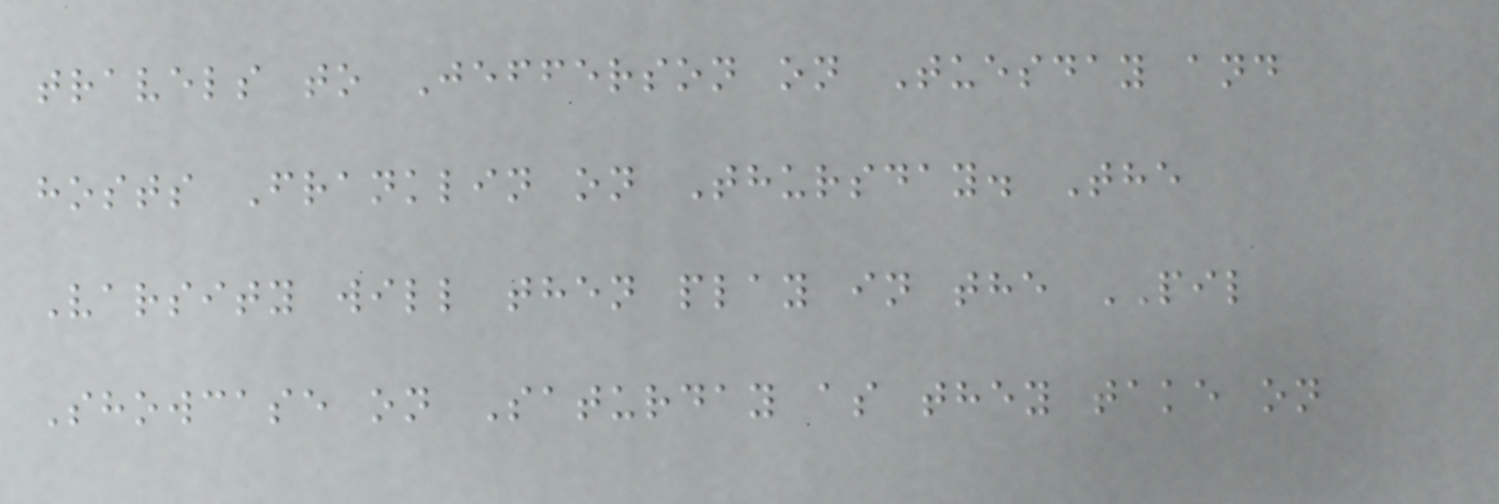travels to Jefferson on Tuesday and
hosts Franklin on Thursday. The
Varsity will then play in the PIL
Showcase on Saturday as they take on
